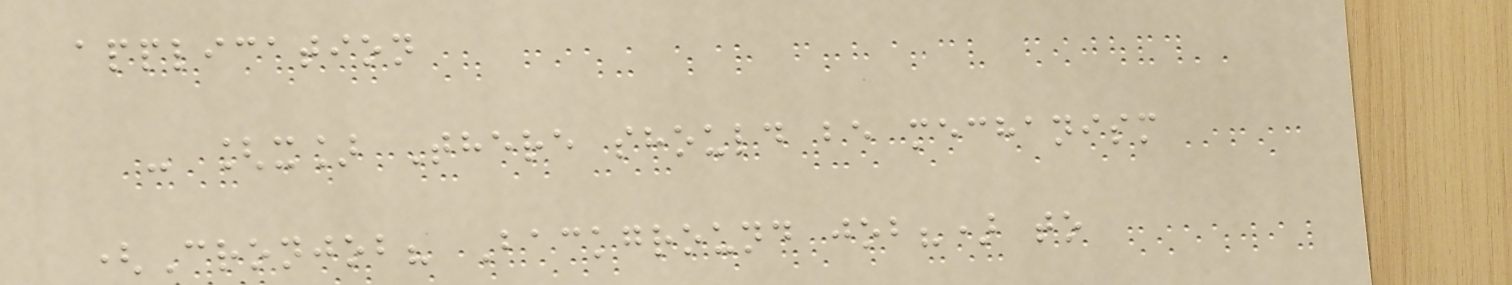application
- [x] There should be mechanism
(Cronjob? Background job?) to
